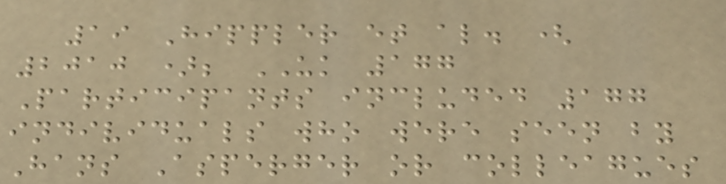19 Hippler et al. (
2010 ); UK 177
Participants included 177
individuals who were seen by
Hans Asperger or colleagues
